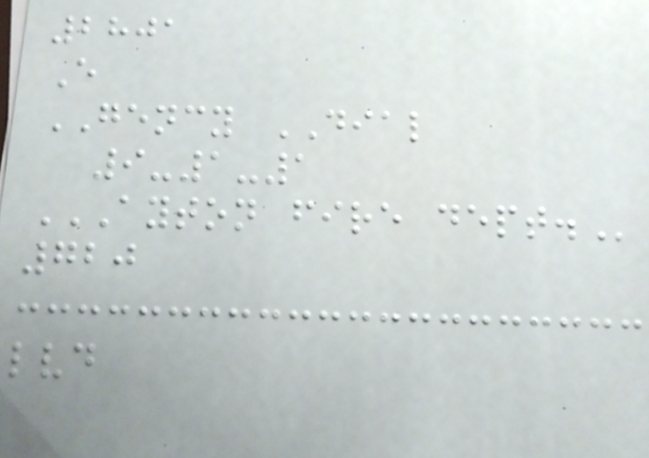2801
E
GENCY DIAL
9-1-1
AYTON FIRE DEPT.
720
lvd
